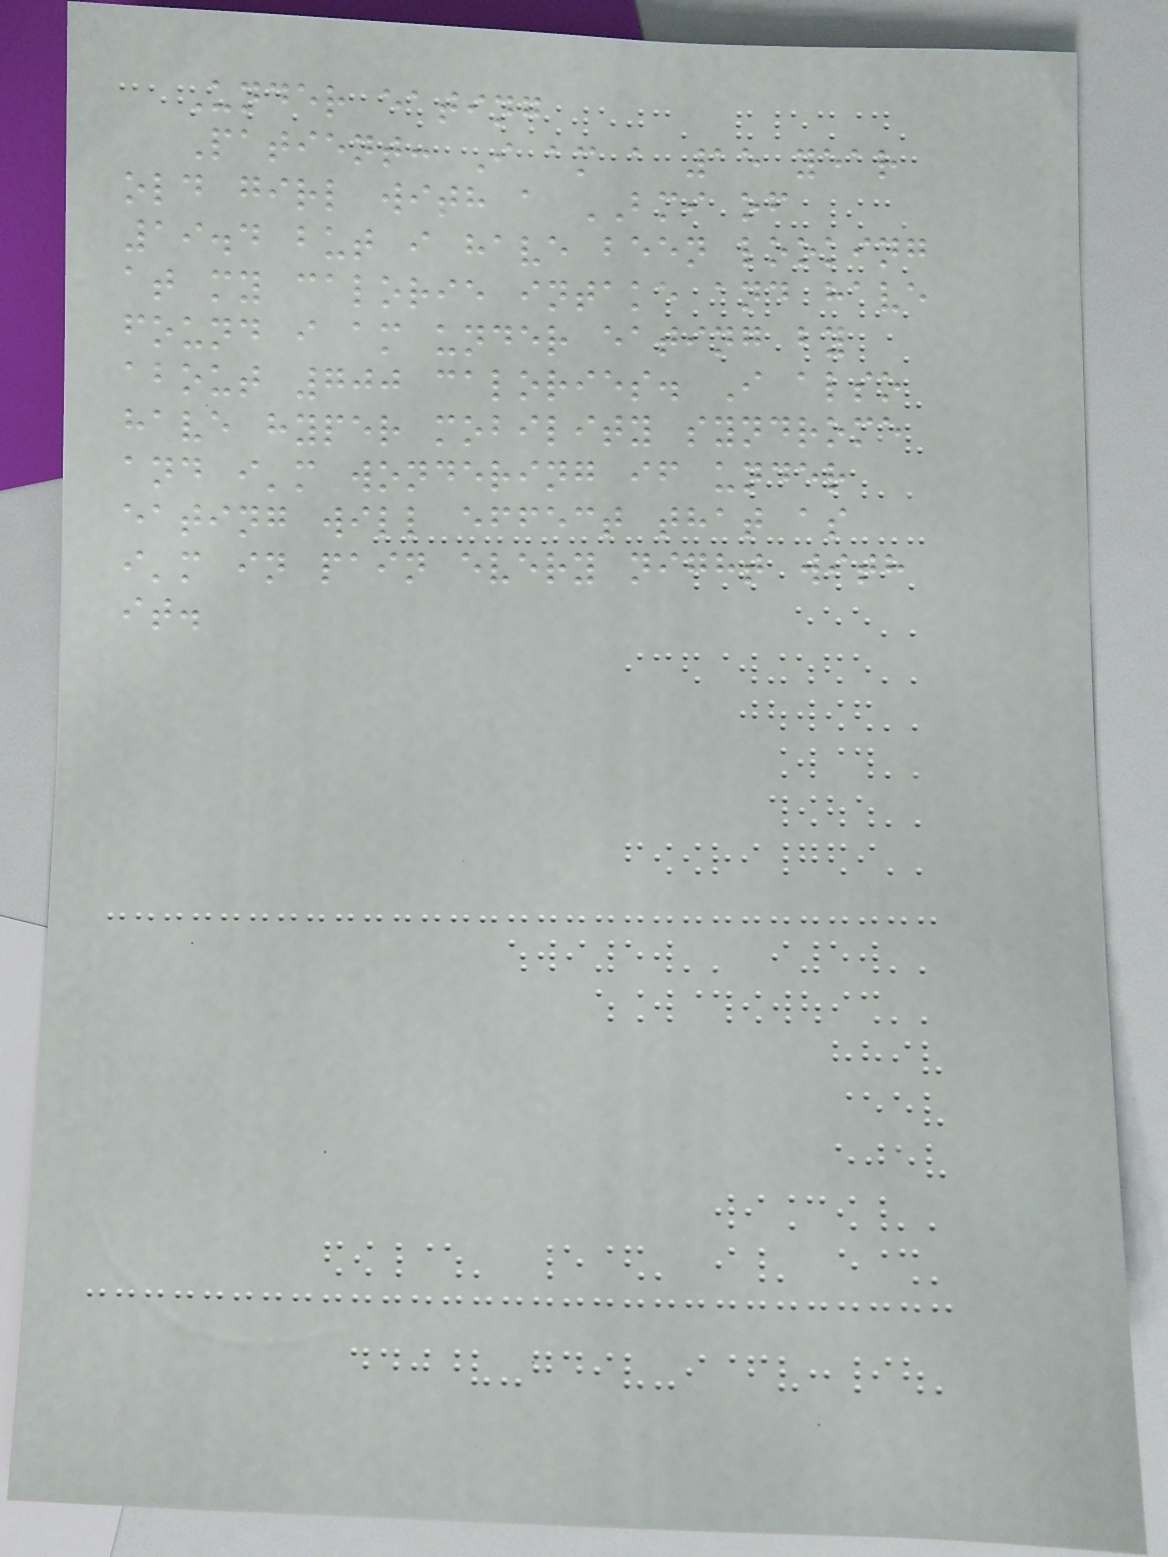Under eating
Patient: I am a 15 year
old girl with a BMI of
19.4 but i have been looking
at my calorie intake and have
found i am under eating by
about 700 calories. I also
have hyper mobility syndrome
and i'm wondering if under
eating will effect that as
i'm in pain every night with
it.
